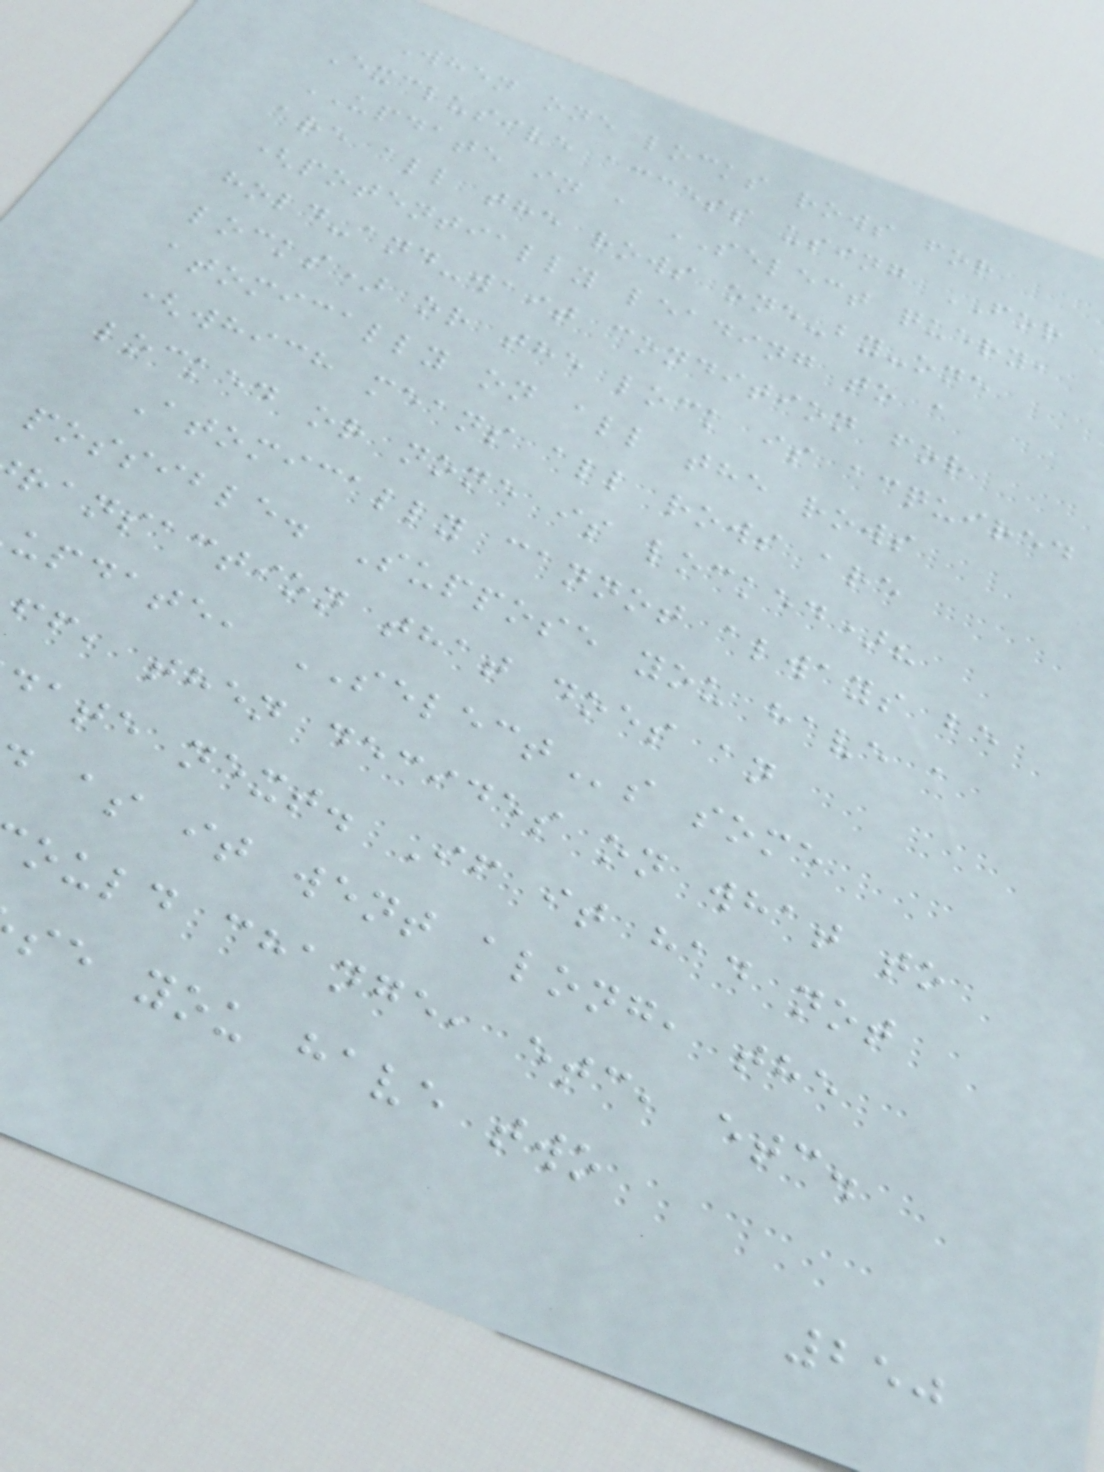When one locks rows for
Exclusive access using FOR
UPDATE in a SELECT query,
are all the rows one-by-one
(potentially leading to a
hold-and-wait condition for
locks) or the lock is acquired
atomically on all the rows
(which means all rows are
locked or none is locked)?
Atomically cannot always be
possible. Suppose you have a
ransaction that does an
update, SELECTs some
ff, then decides on what to
ate next. If it had not
as it went along, the
ould change, etc, etc.
se you have two
250
